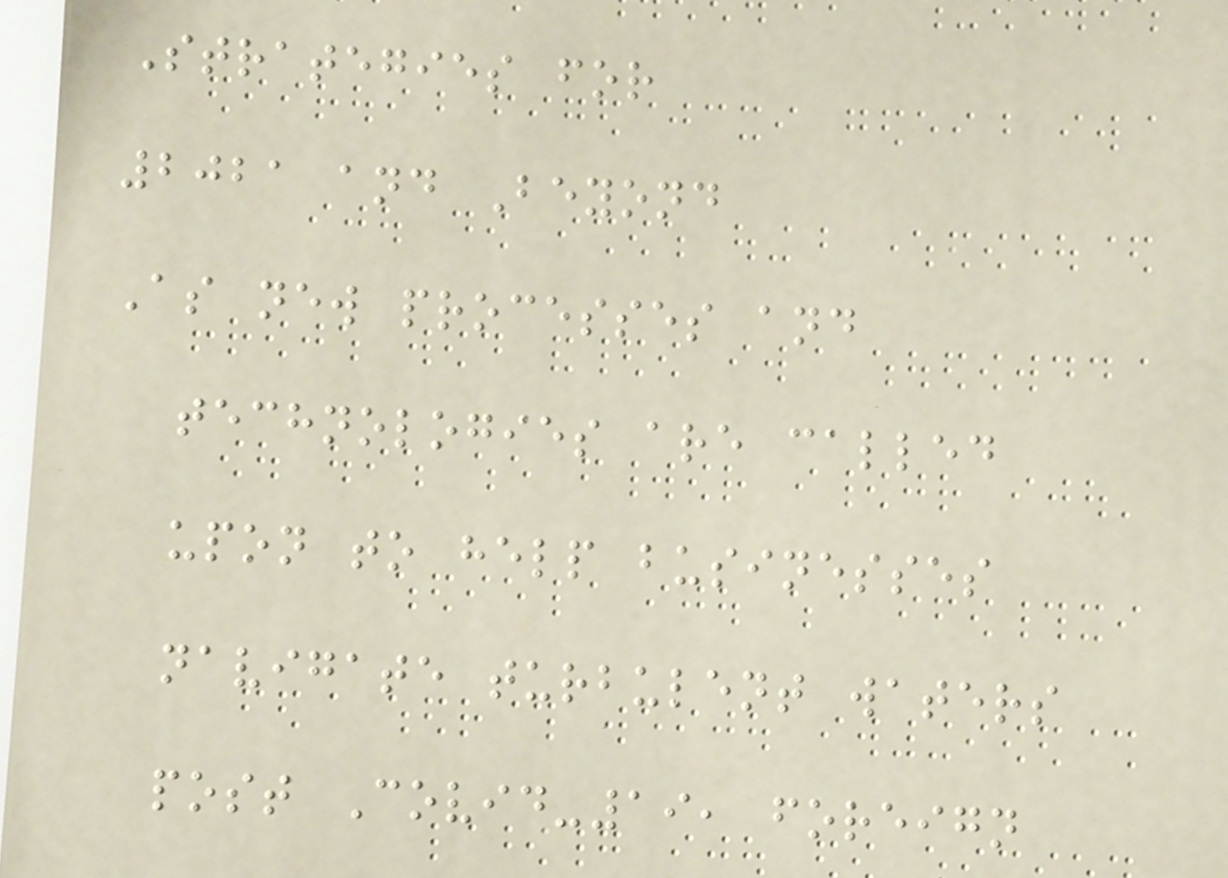Strategies for
2021 and Beyond
As new processes and
technologies are called
upon to help businesses
navigate turbulent waters
post Covid-19, foreign
